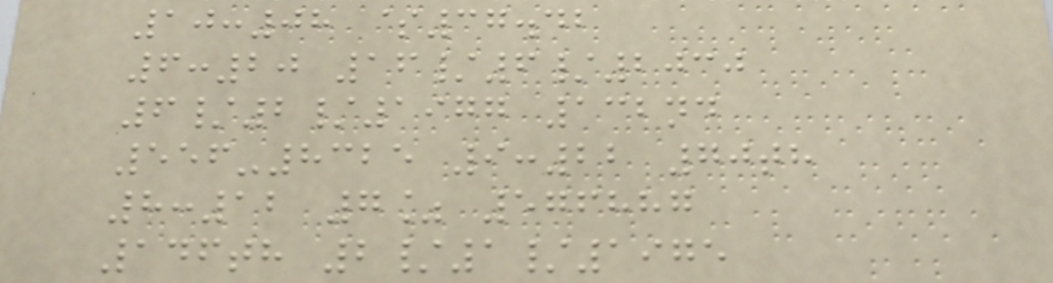10:08 $37.42
6:20 16/6/2030
6/2/1977 132nd
556-8325 9:22 70th
8:12 7% 576887
146th 2/1/1975
